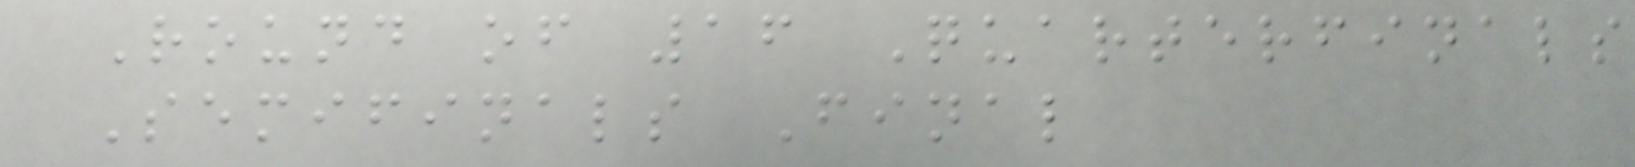Round of 16 Quarterfinals
Semifinals Final
